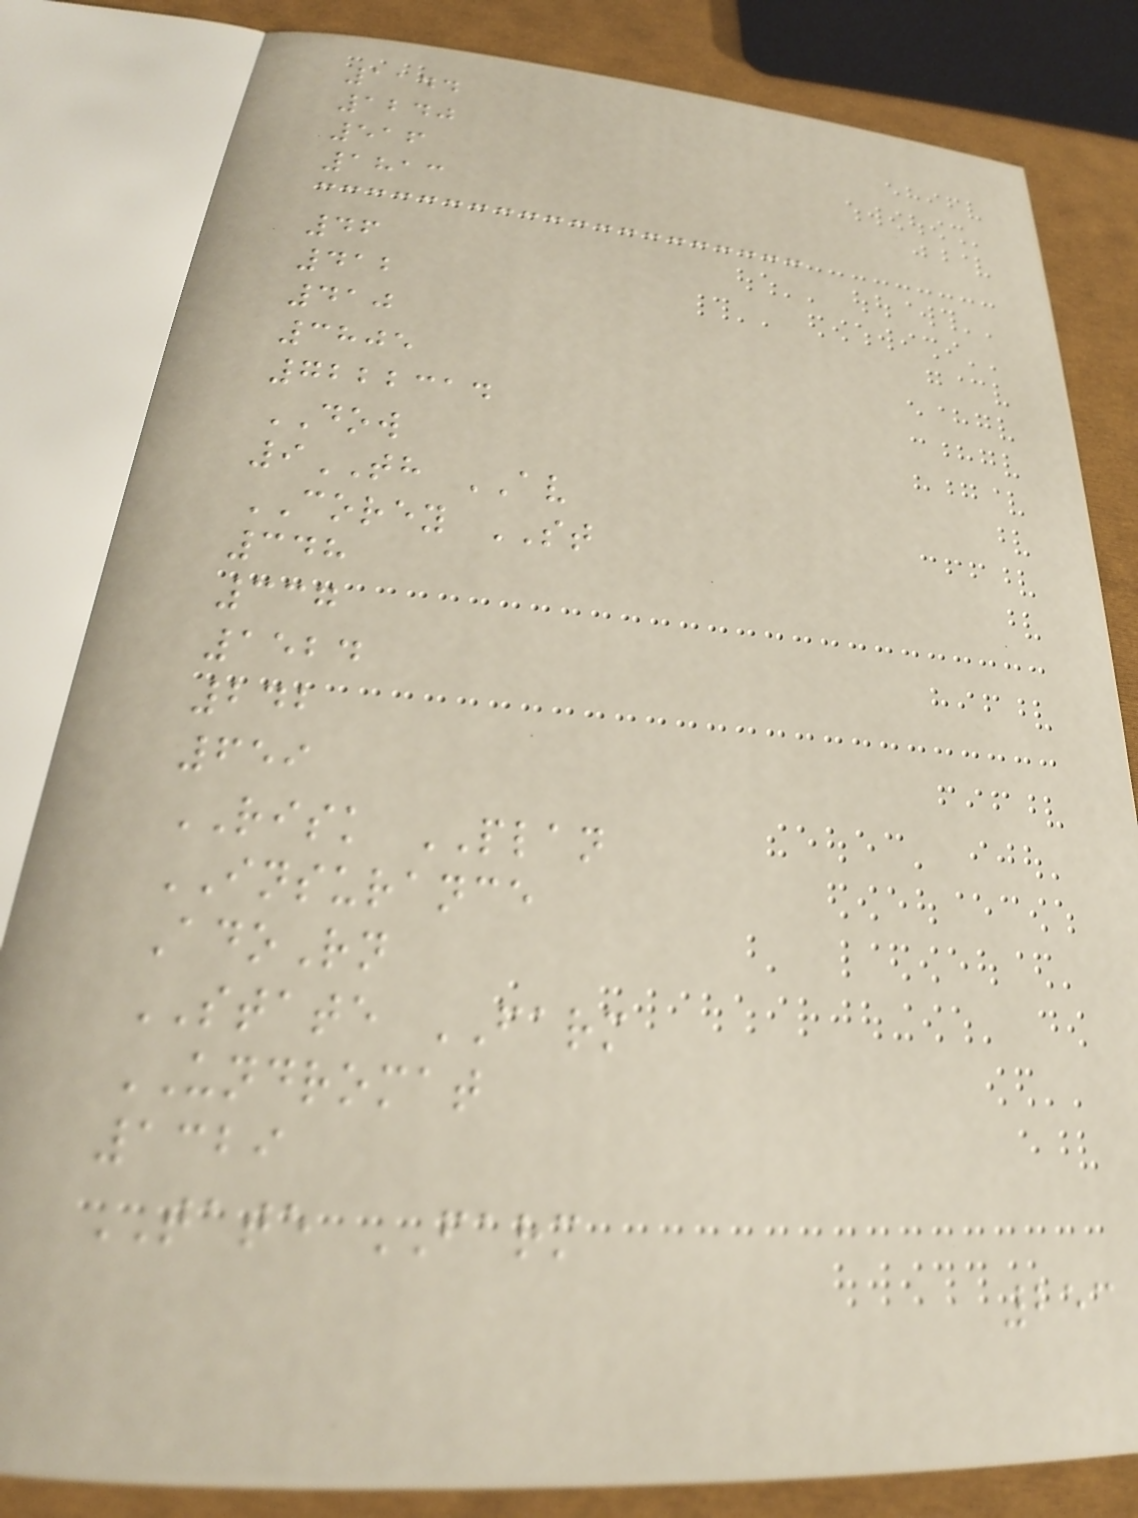1144
1240
516
1813
46
412
410
3805
7222314
DOW
9TH AV
COREY ST
348
337
1524
242
659
RISK PLAN
INSURANCE
AdoRn
STATE FARM
UNDROMAT
1329
TATE FARM
253
